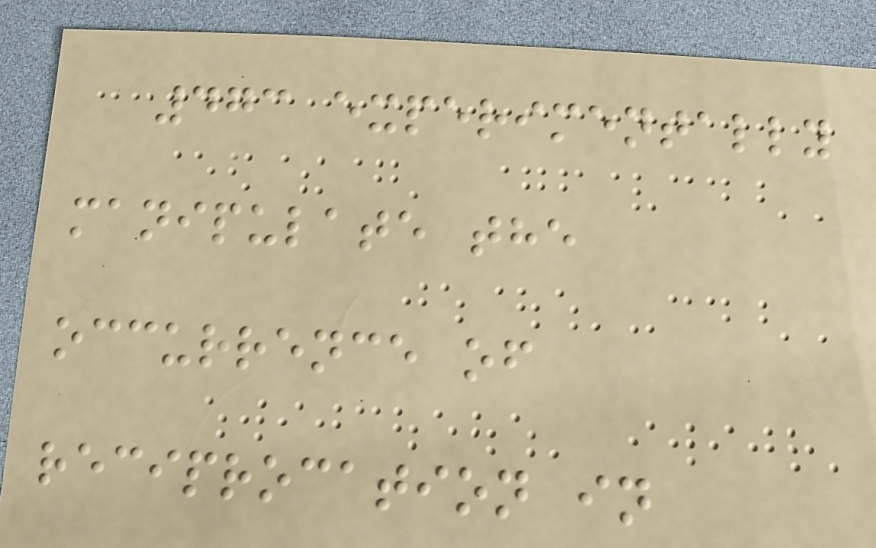473 experimentally
manipulate the
occurrence of
reciprocation in
